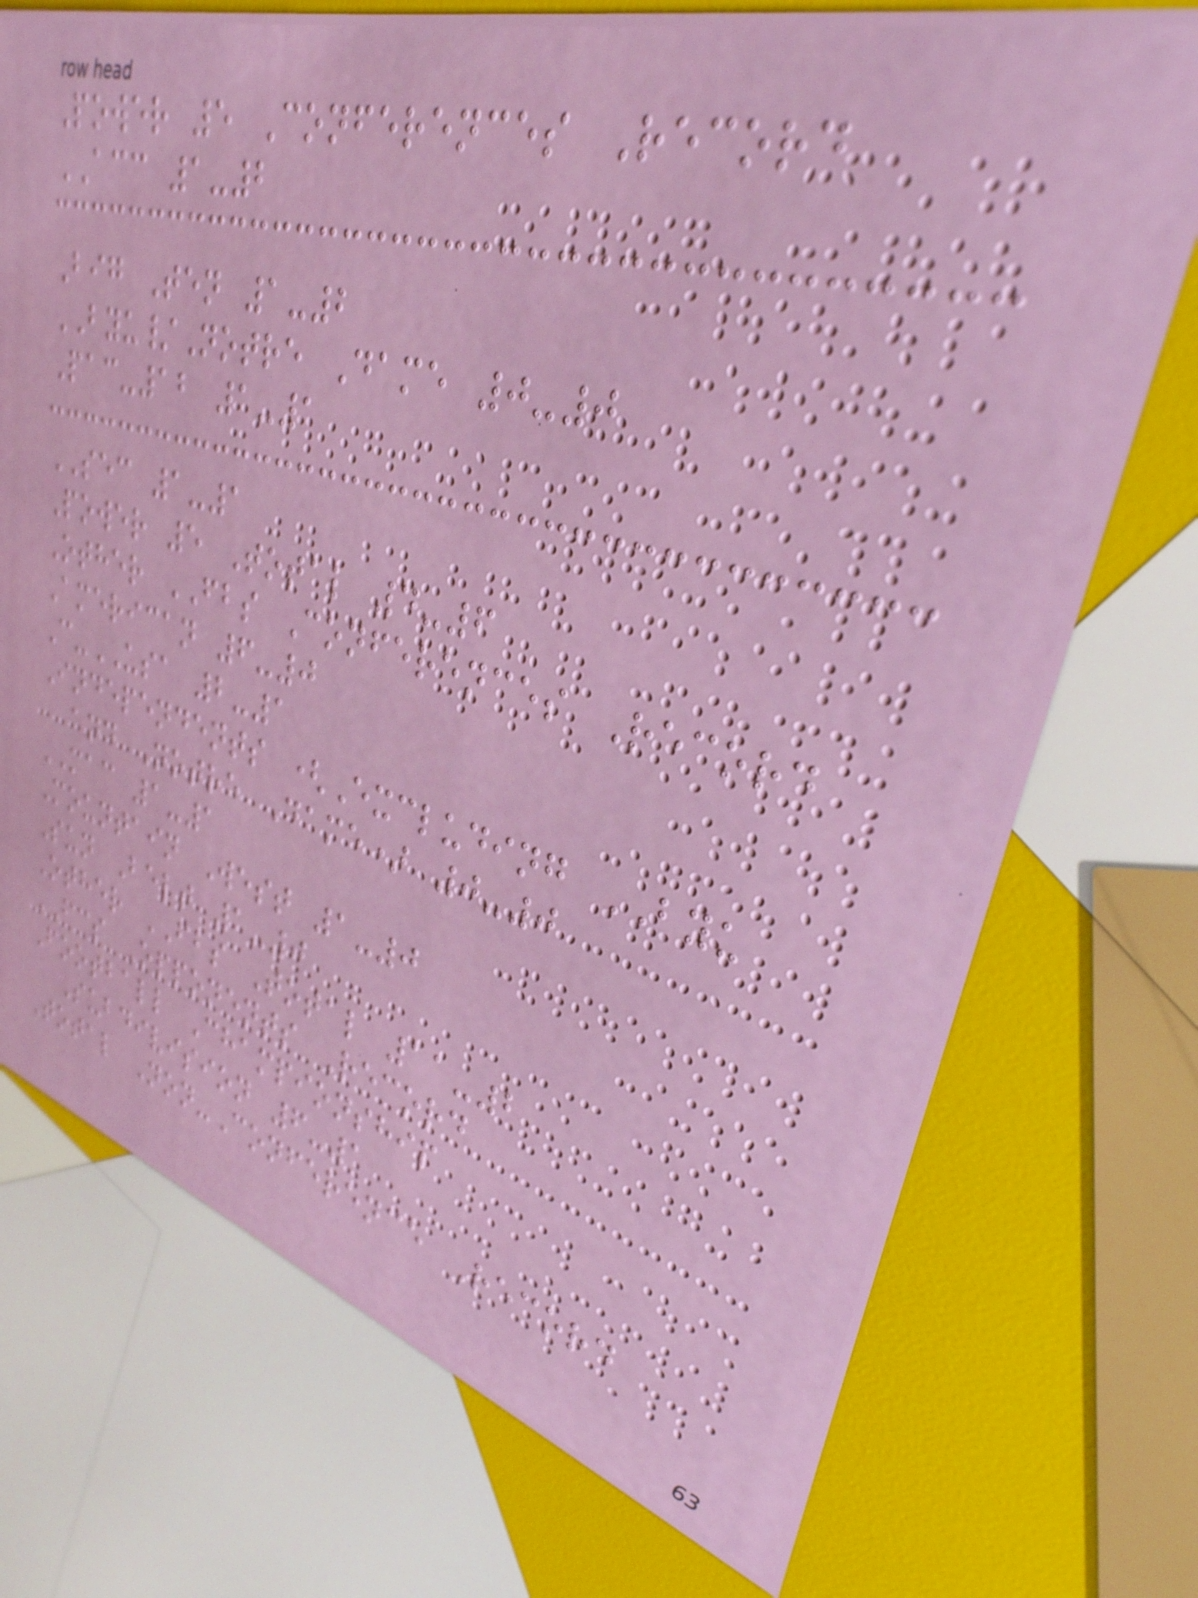Power 5 Conferences Record
ACC 1-2
Big Ten 1-2
BYU/Notre Dame 0-0
Pac-12 1-1
SEC 1-1
Power 5 Total 4-6
Other FBS Conferences Record
American 6-0
C-USA 2-1
Independents (Excluding BYU
and Notre Dame) 0-0
MAC 1-1
Mountain West 1-0
Sun Belt 1-0
Other FBS Total 11-2
FCS Opponents Record
Football Championship
Subdivision 6-1
Total Non-Conference Record
